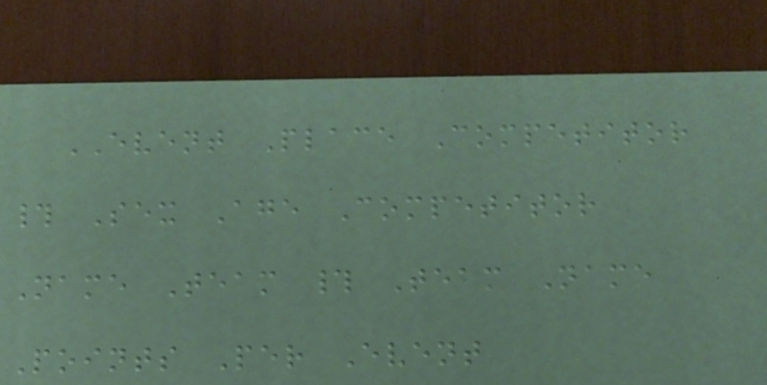EVENT Place Competitor
# Sex Age Competitor
Name Team # Team Name
Points Per Event
